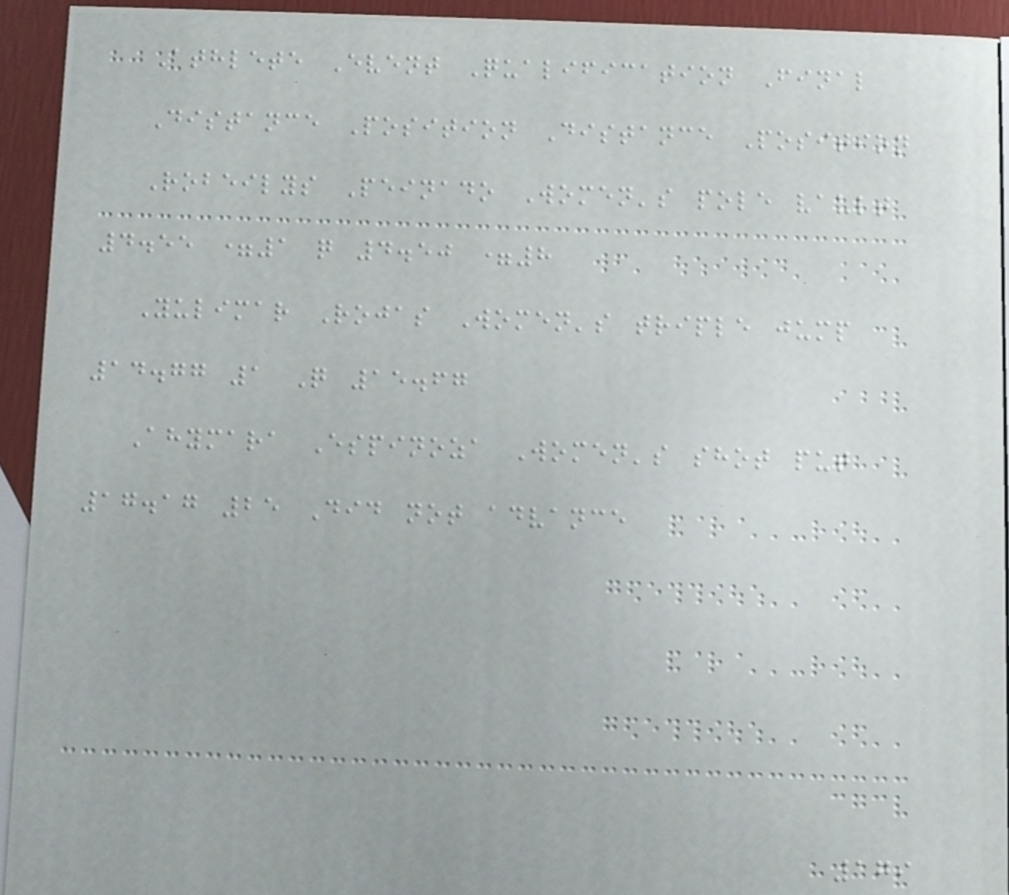Athlete Event Qualification Final
Distance Position Distance Position
Robeilys Peinado Women's pole vault
4.55 =1 q 4.50 =8
Yulimar Rojas Women's triple jump
14.77 1 Q 15.67
Ahymara Espinoza Women's shot put
17.17 25 Did not advance
179
